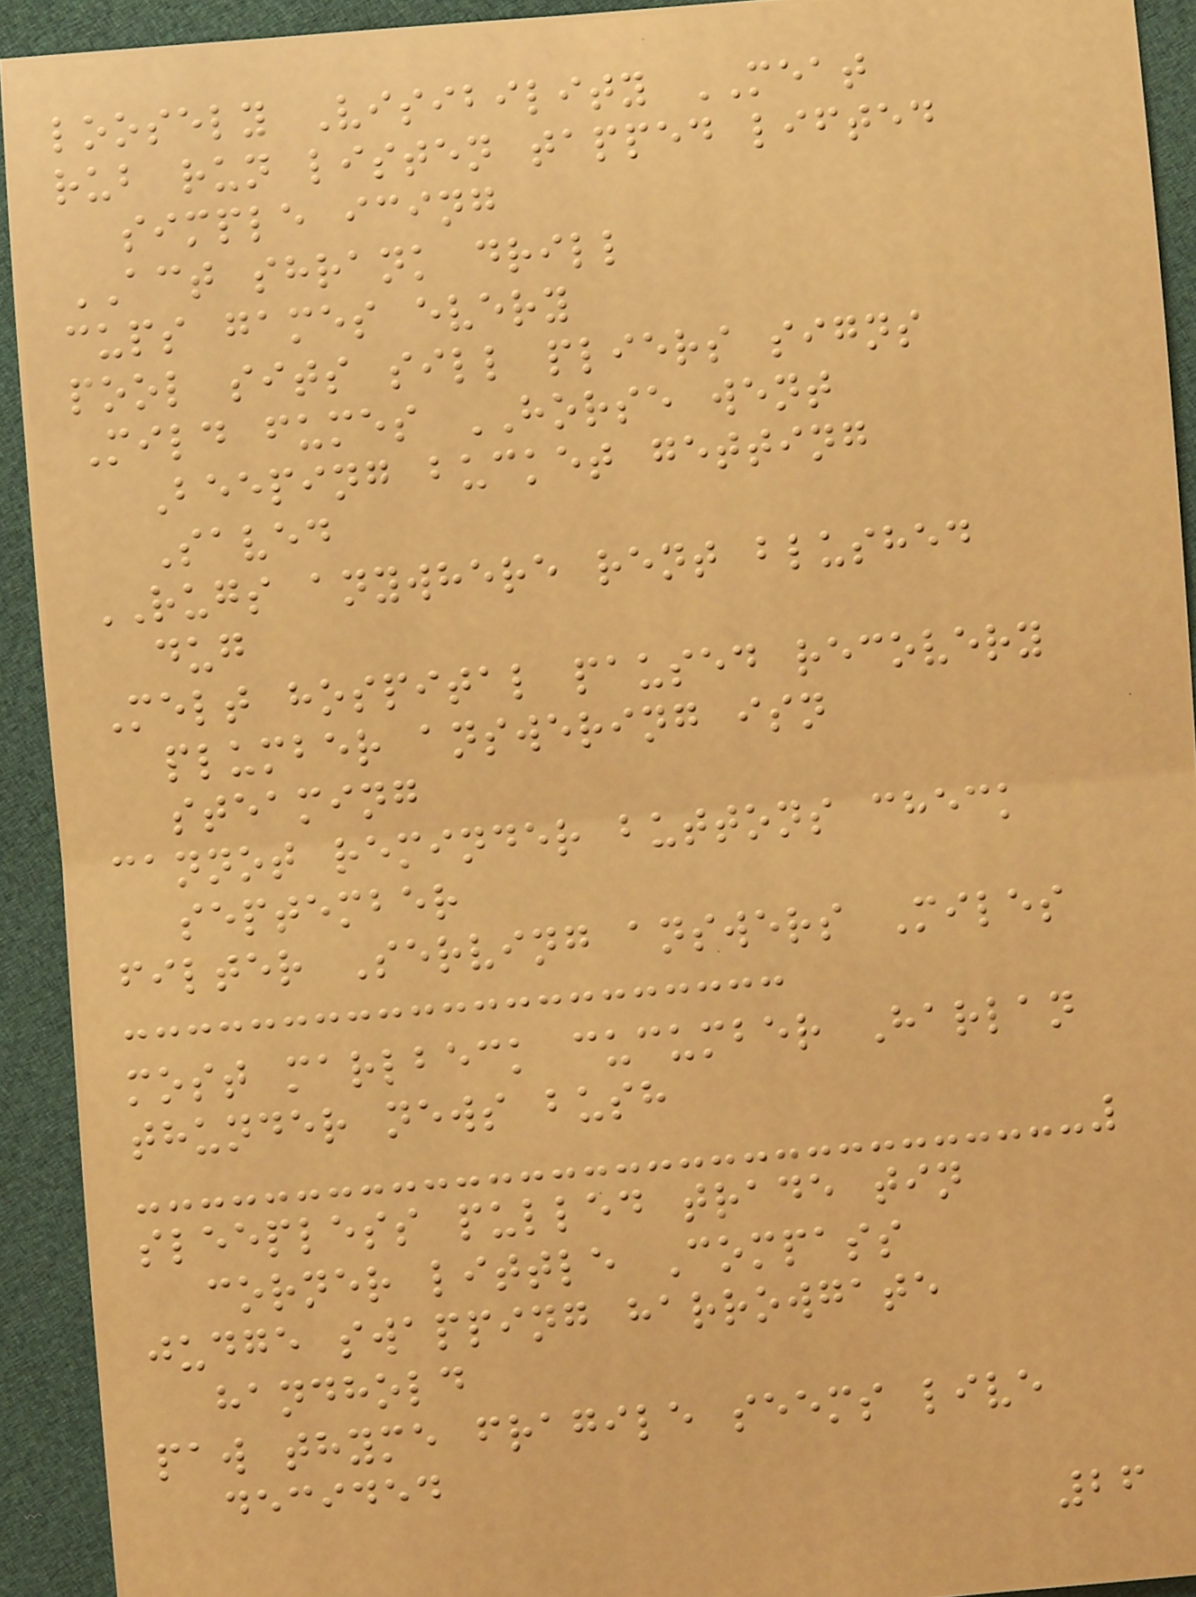loosely Visibility MEAT
rub run listen tapped lifted
simple icing
ACT shrank drill
cups games every
pool sits sill pliers signs
Mild fumes HORSE went
Beeping bucket getting
Saved
RUGS anywhere rent blushed
dug
Melt hospital paused recovery
plumber answering isn
steaming
cannot reminder buttons check
september
filter Serving answers Miles
most marlbeck cucumber Harlan
thunder news bush
sleepless pulled trade tin
corner little Compass
judge swapping harrowgate
handhold
paw thyme fragile seems live
decided
26
